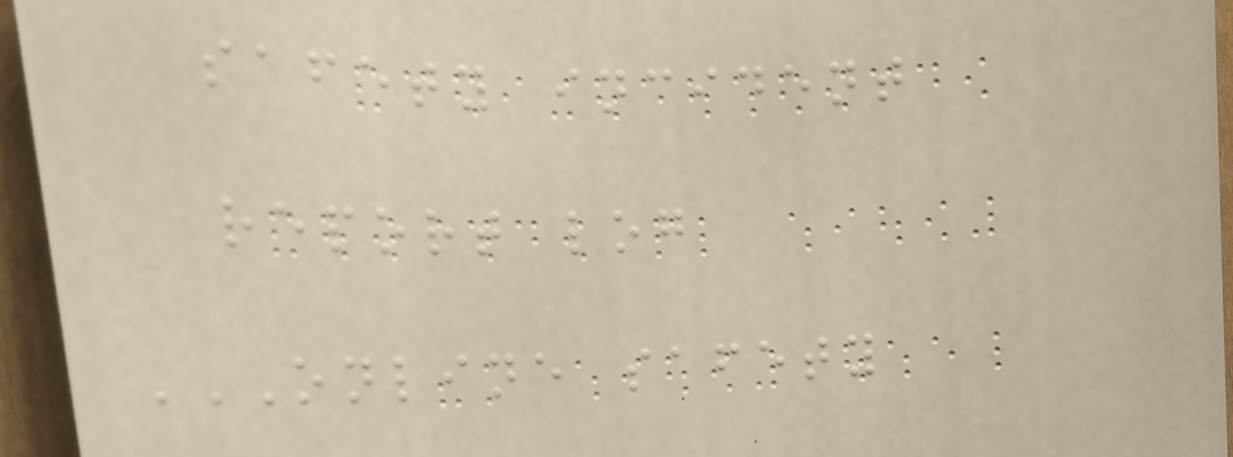safety incident
report log
ONLINE SAFETY
